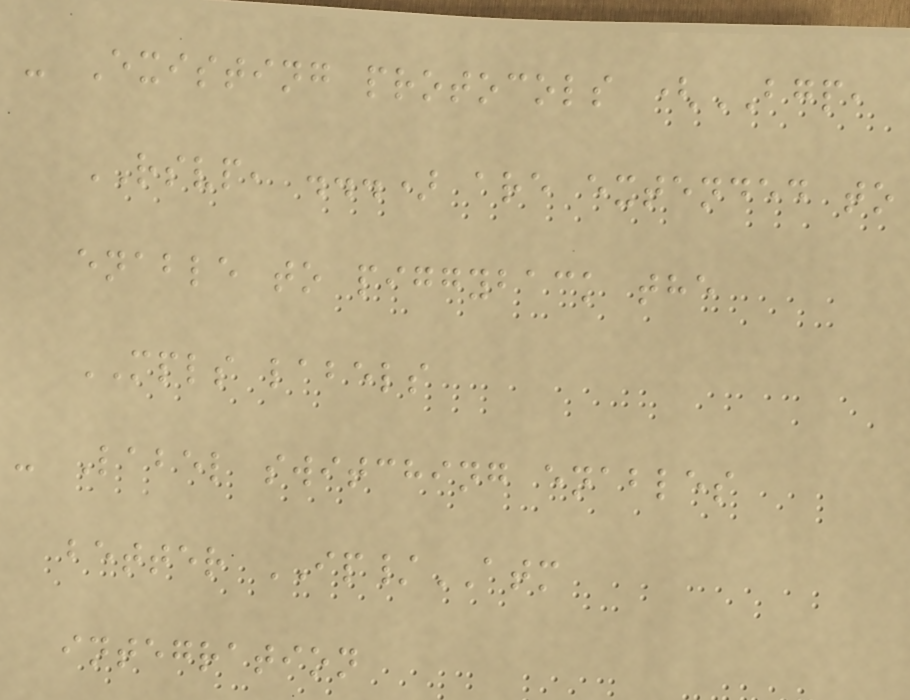- Existing protocols (BGP,
RSVP, ...) are extended to
enable to piggyback the
MPLS labels
- Label switching enables
better IP/ATM
integration
